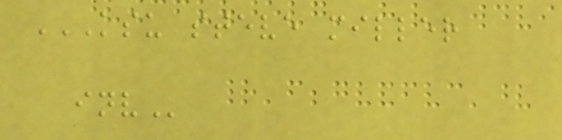KSU STEVE MILLER
INV
